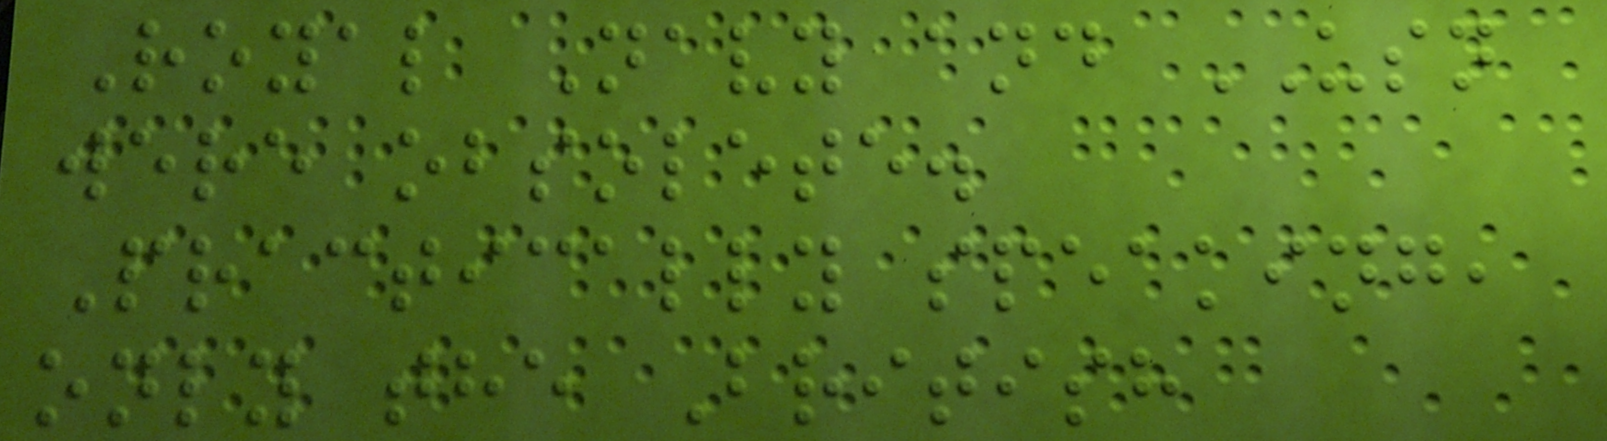Royal Navy and USN
were obsolete.
Practically speaking,
only the British
